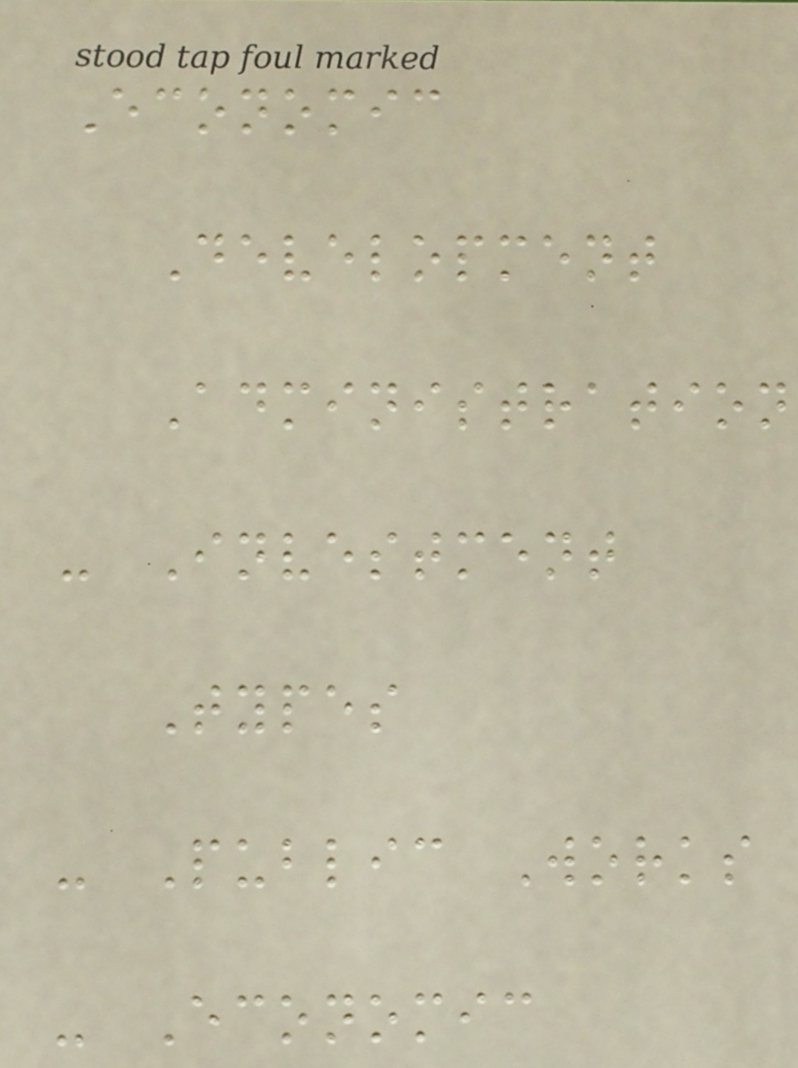Economic
Development
Administration
- Investment
Types
- Public Works
- Economic
